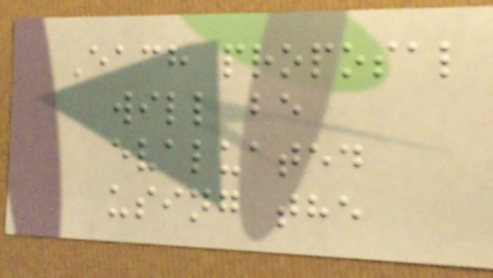Each proposal
will be
evaluated
using the
